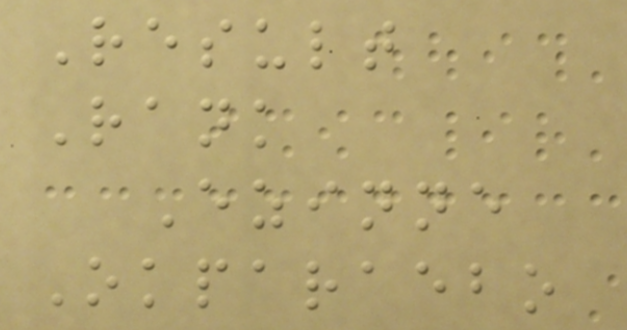Result
Rank
Ezinne
Okparaebo
